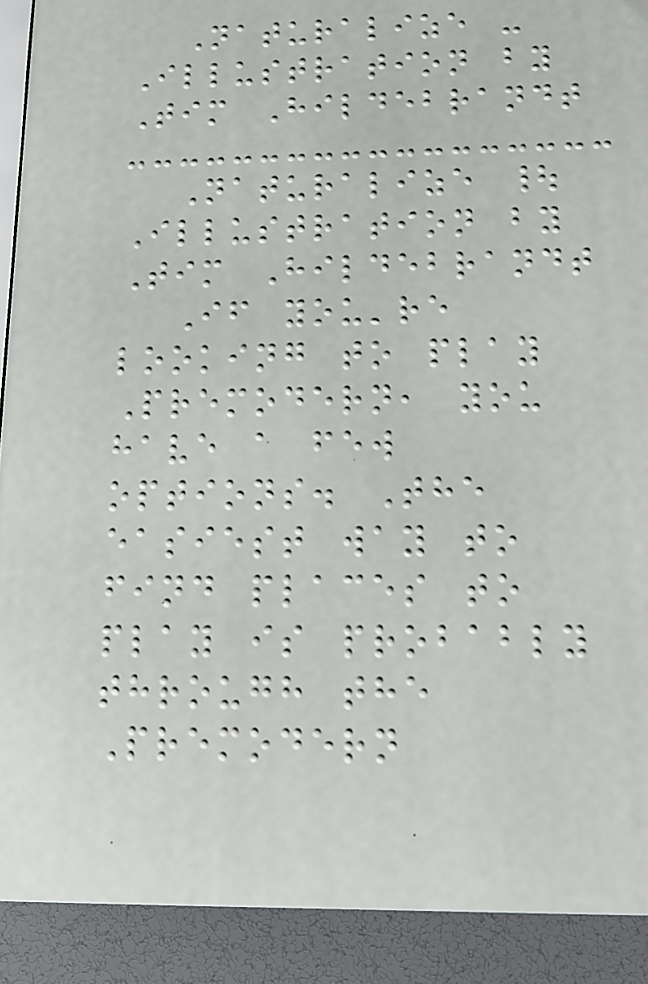Naturalize -
Illustration by
Tim Hildebrandt
Naturalize |
Illustration by
Tim Hildebrandt
If you're
looking to play
Premodern, you
have a few
options. The
easiest way to
find places to
play is probably
through the
Premodern
